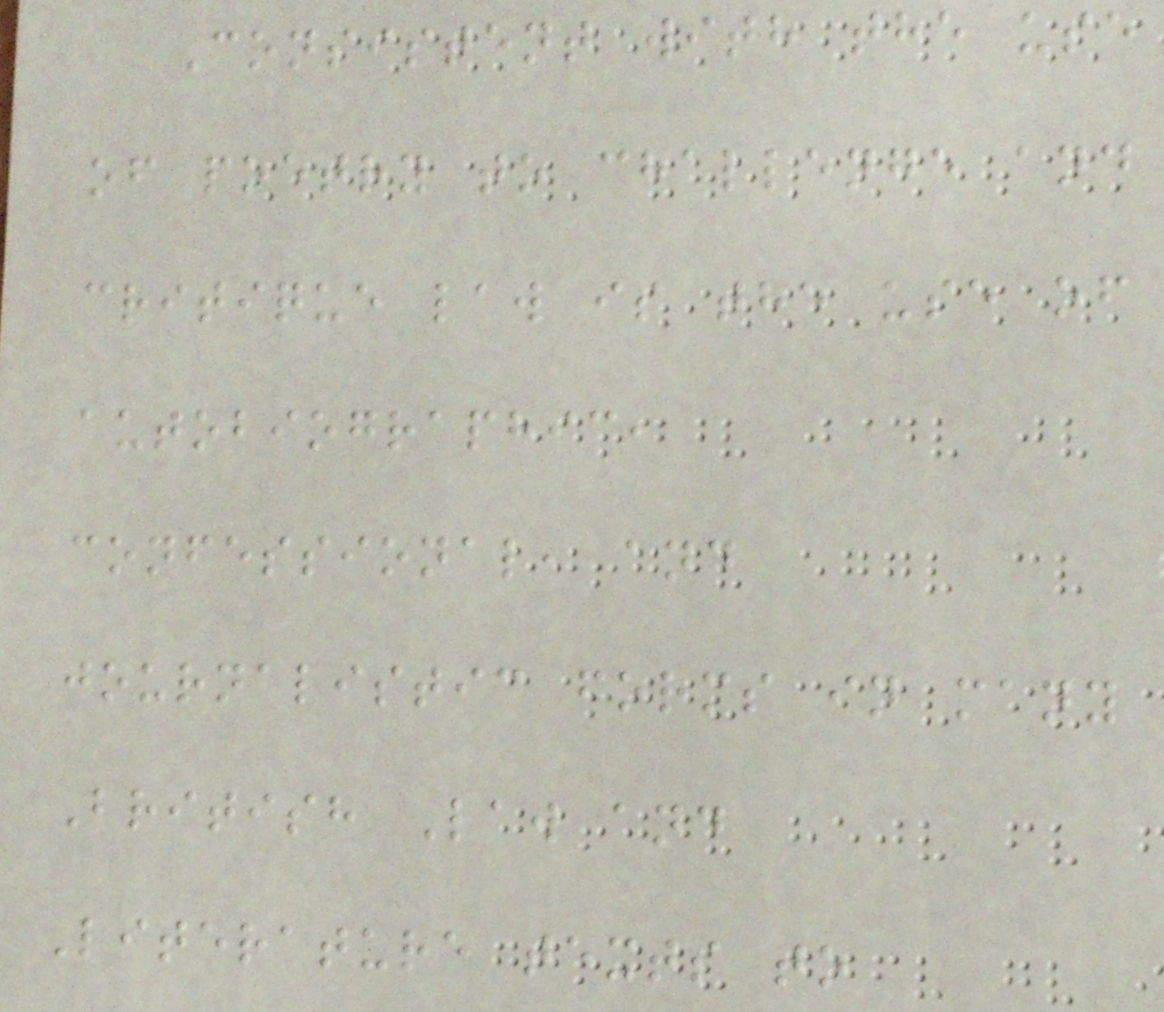Consistent with the use
of poetry to challenge and
critique law is the use of
autobiographic,
confessional, and
journalistic forms in many
British Law and
Literature texts to
